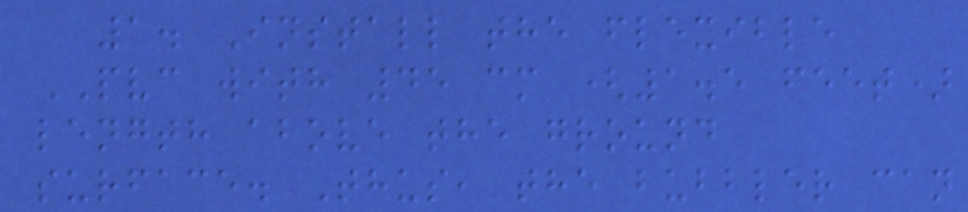1. Install the flexible
PVC with 45 cm (1.5 feet)
length above the ground
surface. Thus, the bubbler can
